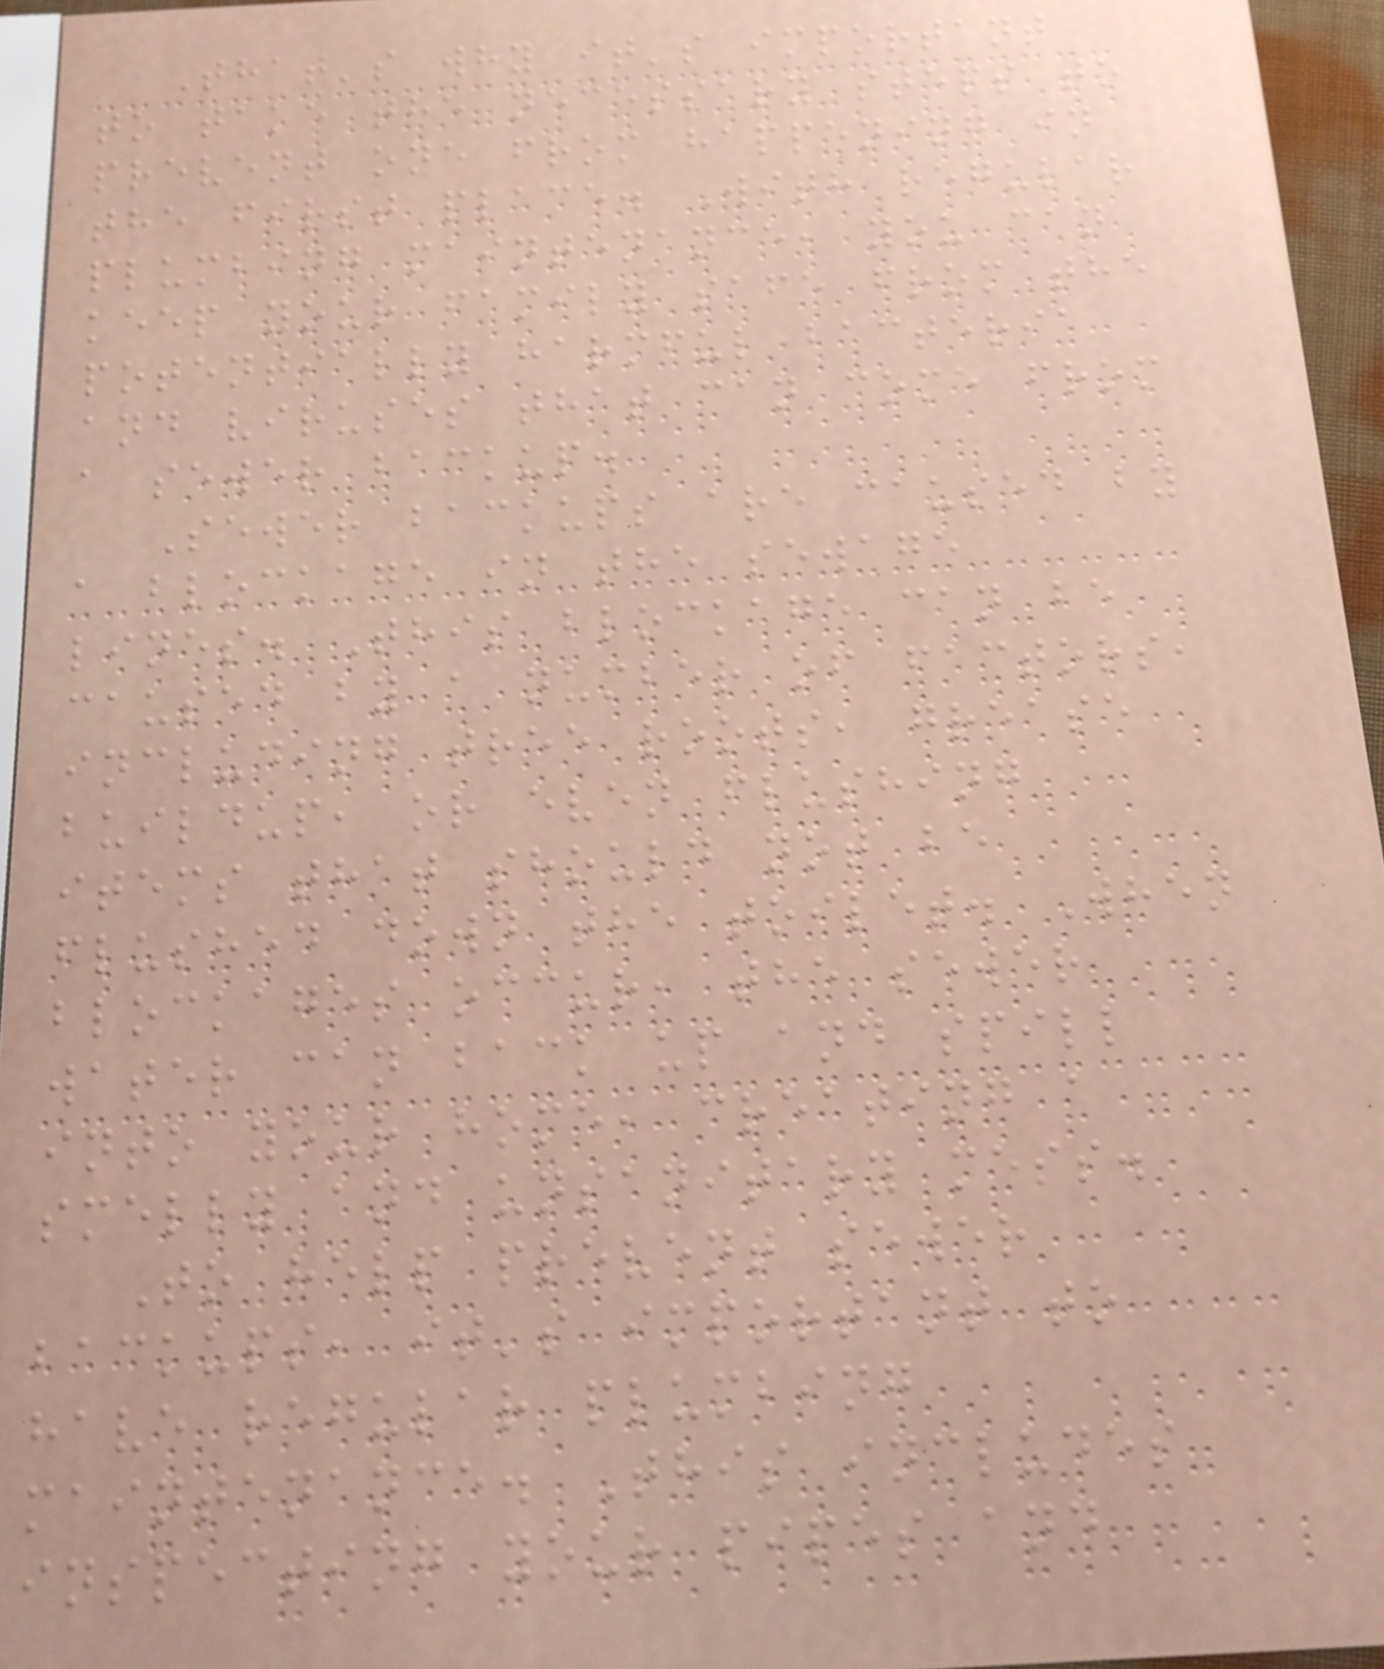That's why it's important
to take the necessary steps to
prevent one from happening in
the first place. With regular
plumbing maintenance, you can
keep your family safe from the
potentially harmful bacteria
and viruses that can come from
a sewer backup.
Sewer backups are caused by
a blockage in the sewage
lines. This blockage can be
caused by a number of factors,
including tree roots, grease
buildup, or even flushing
items that should not be
flushed down the toilet. When
blockages occur, the sewer
water can back up and spill
into your home, creating a
smelly and unsanitary mess.
To help prevent sewer
backups, it's important to
have regular plumbing
maintenance. This includes
inspecting your pipes and
